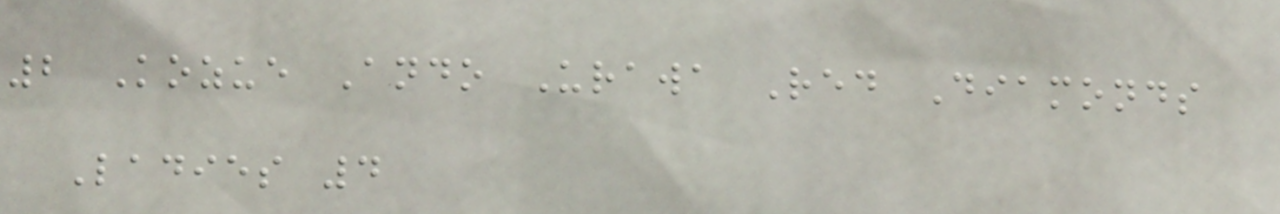2 Kozue Ando Urawa Red Diamonds
Ladies 4
